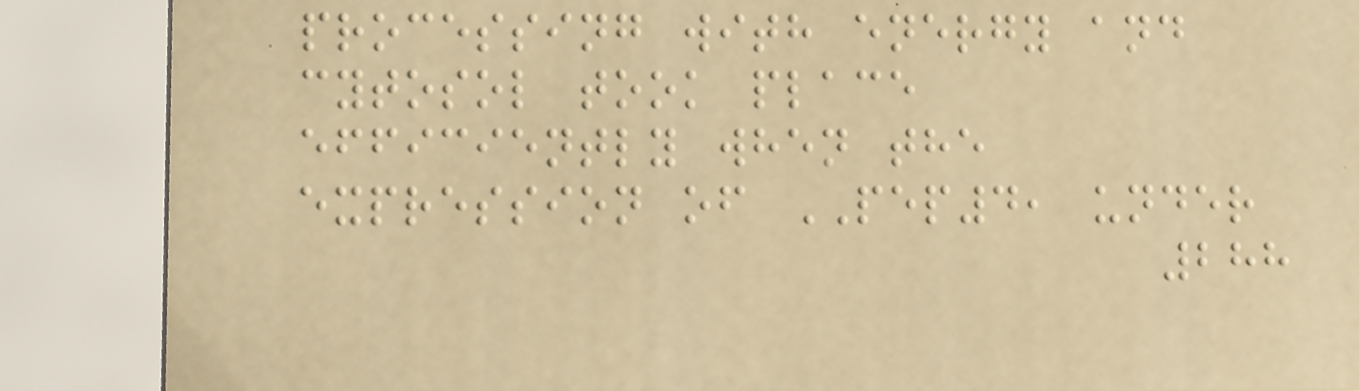processing with energy and
cytosol took place
efficiently when the
expression of PEP4, under
288
